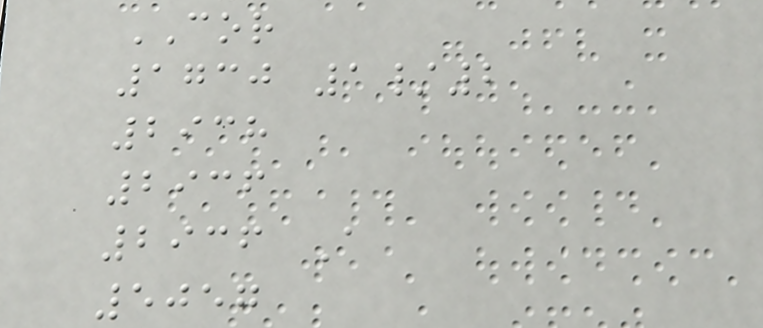COR
1730 1/2
2938
2936
2936 A
5057
